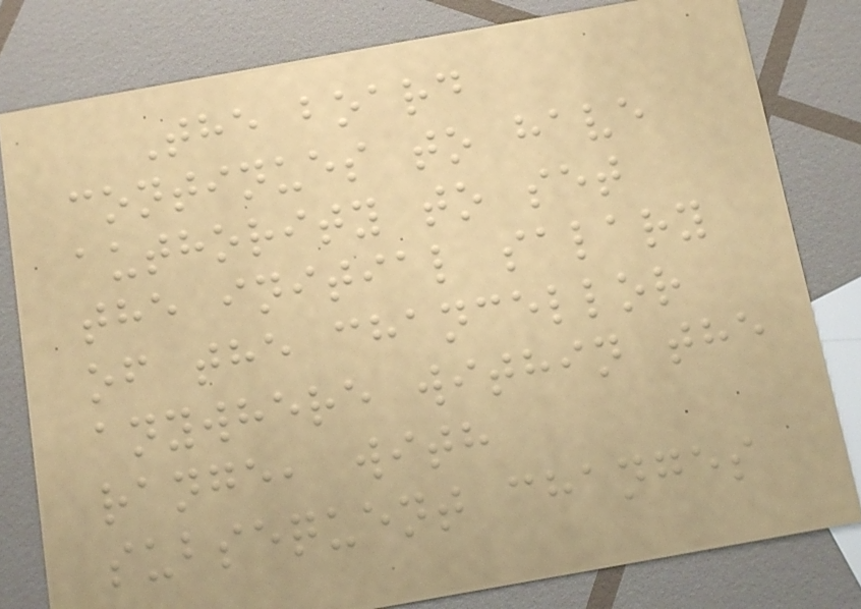The board
continues to have
authority to set
the initial salary
of the chancellor
anywhere within the
range, with
subsequent changes
